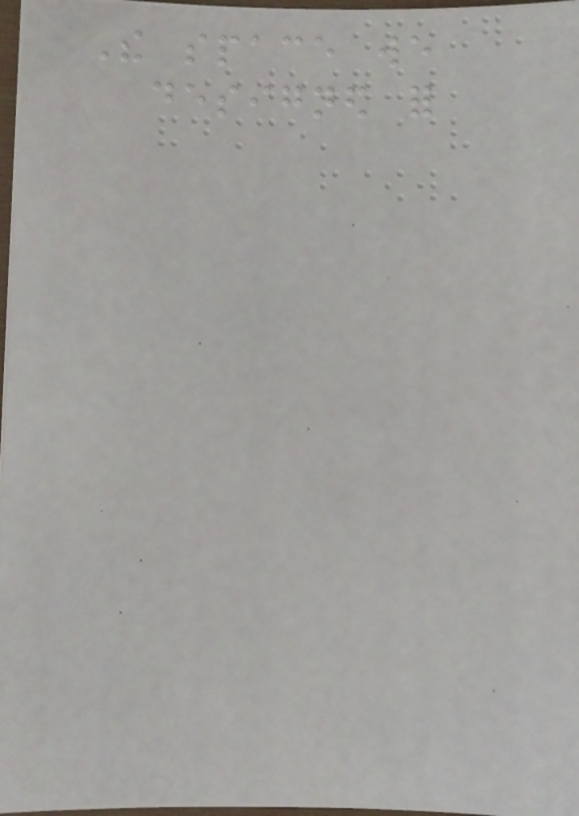The space we
designed for
